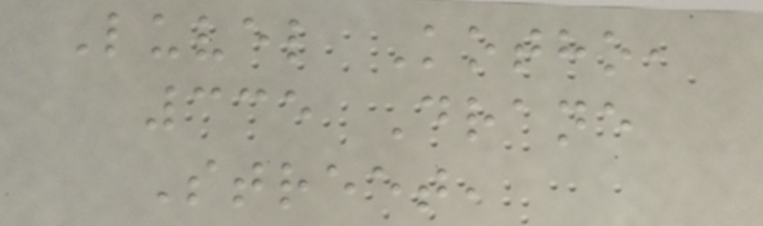Luvel Kotho,
335 Drane
Street,
